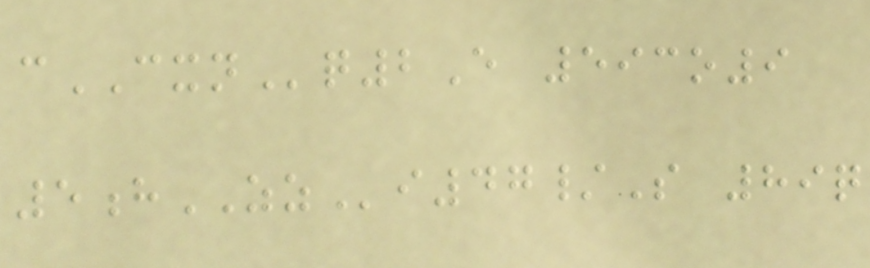cCXNq2E 593o9
5hZZi47/S 89q
